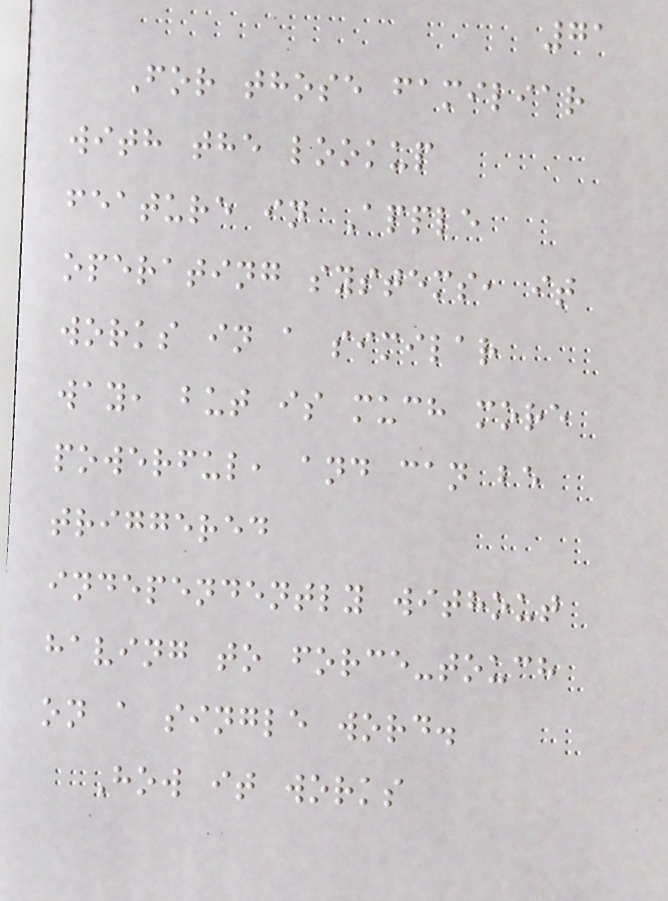71
For those familiar
with the lookup
feature in Apple
operating systems, it
works in a similar
way, but is much more
powerful, and can be
triggered
independently without
having to force-touch
on a single word.
How it works
